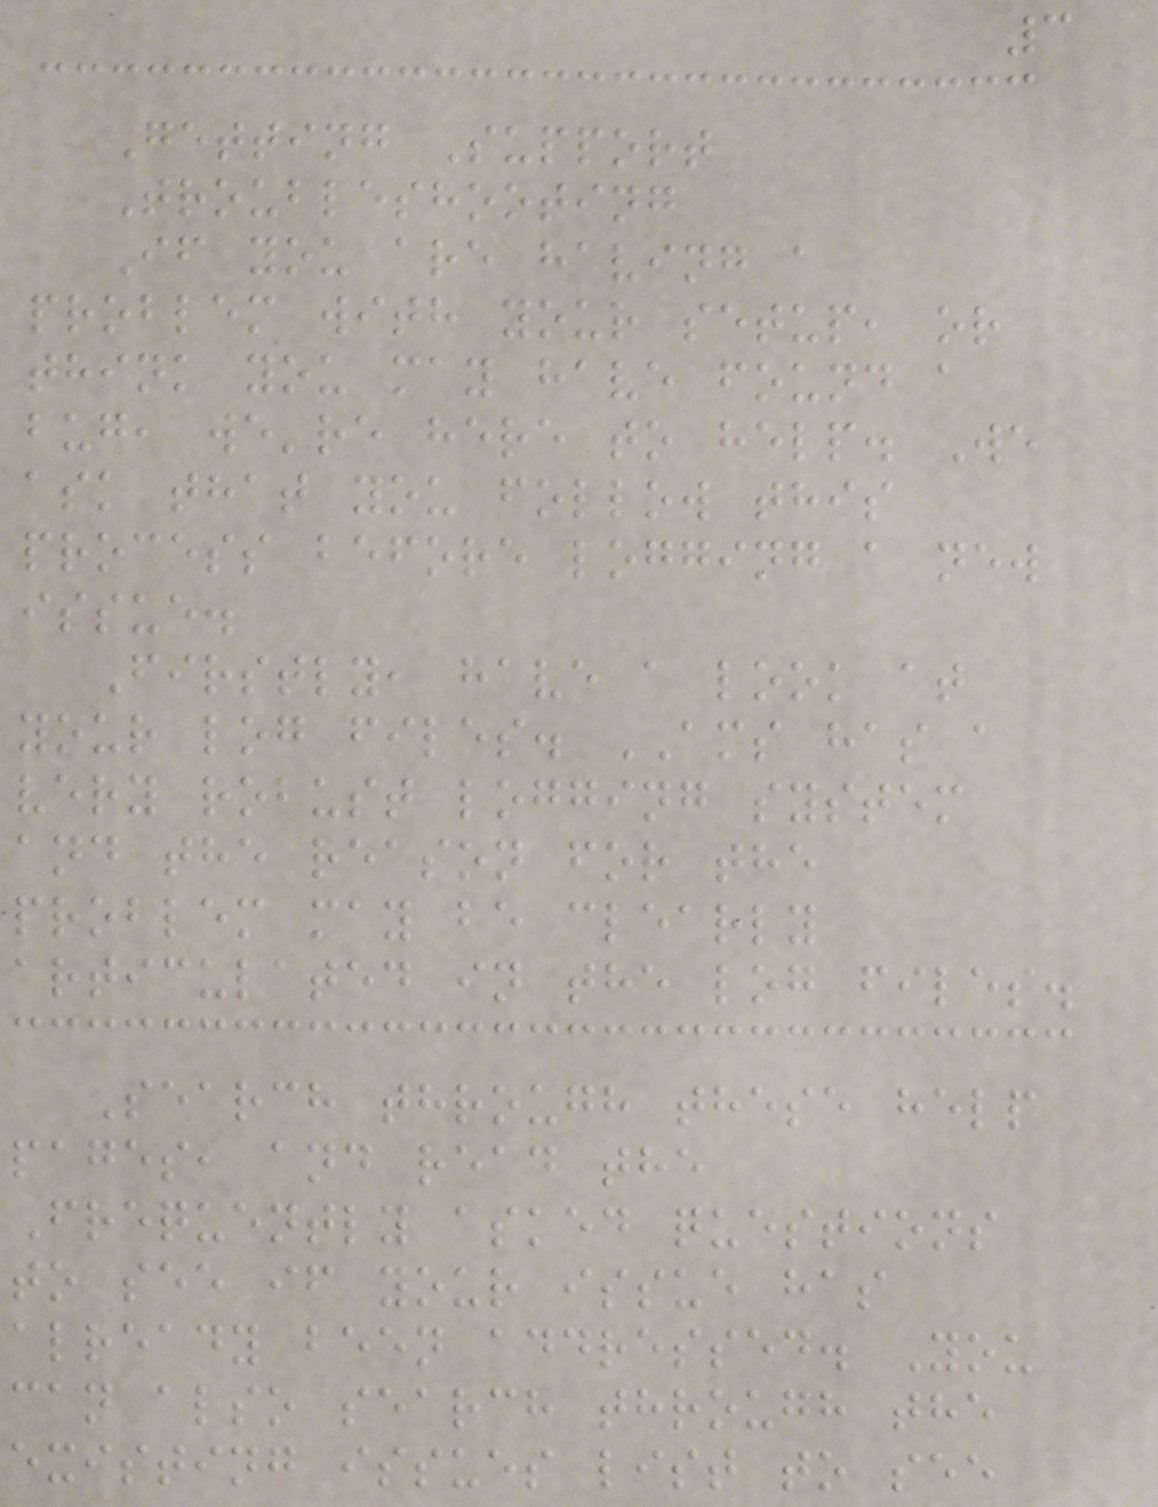3
Getting Support
Troubleshooting
If you are having a
problem with your setup, or
think you may have found a
bug, we're here to help. We
ask that you follow this
process before logging a new
issue.
Firstly, have a look at
your log files. AMS has a
very robust logging system
and the reason for the
problem may be clearly
articulated in the log files.
Search through these help
pages, and read the
Frequently asked questions
to see if your issue has
already been addressed. You
can also search through the
existing issues list to see
